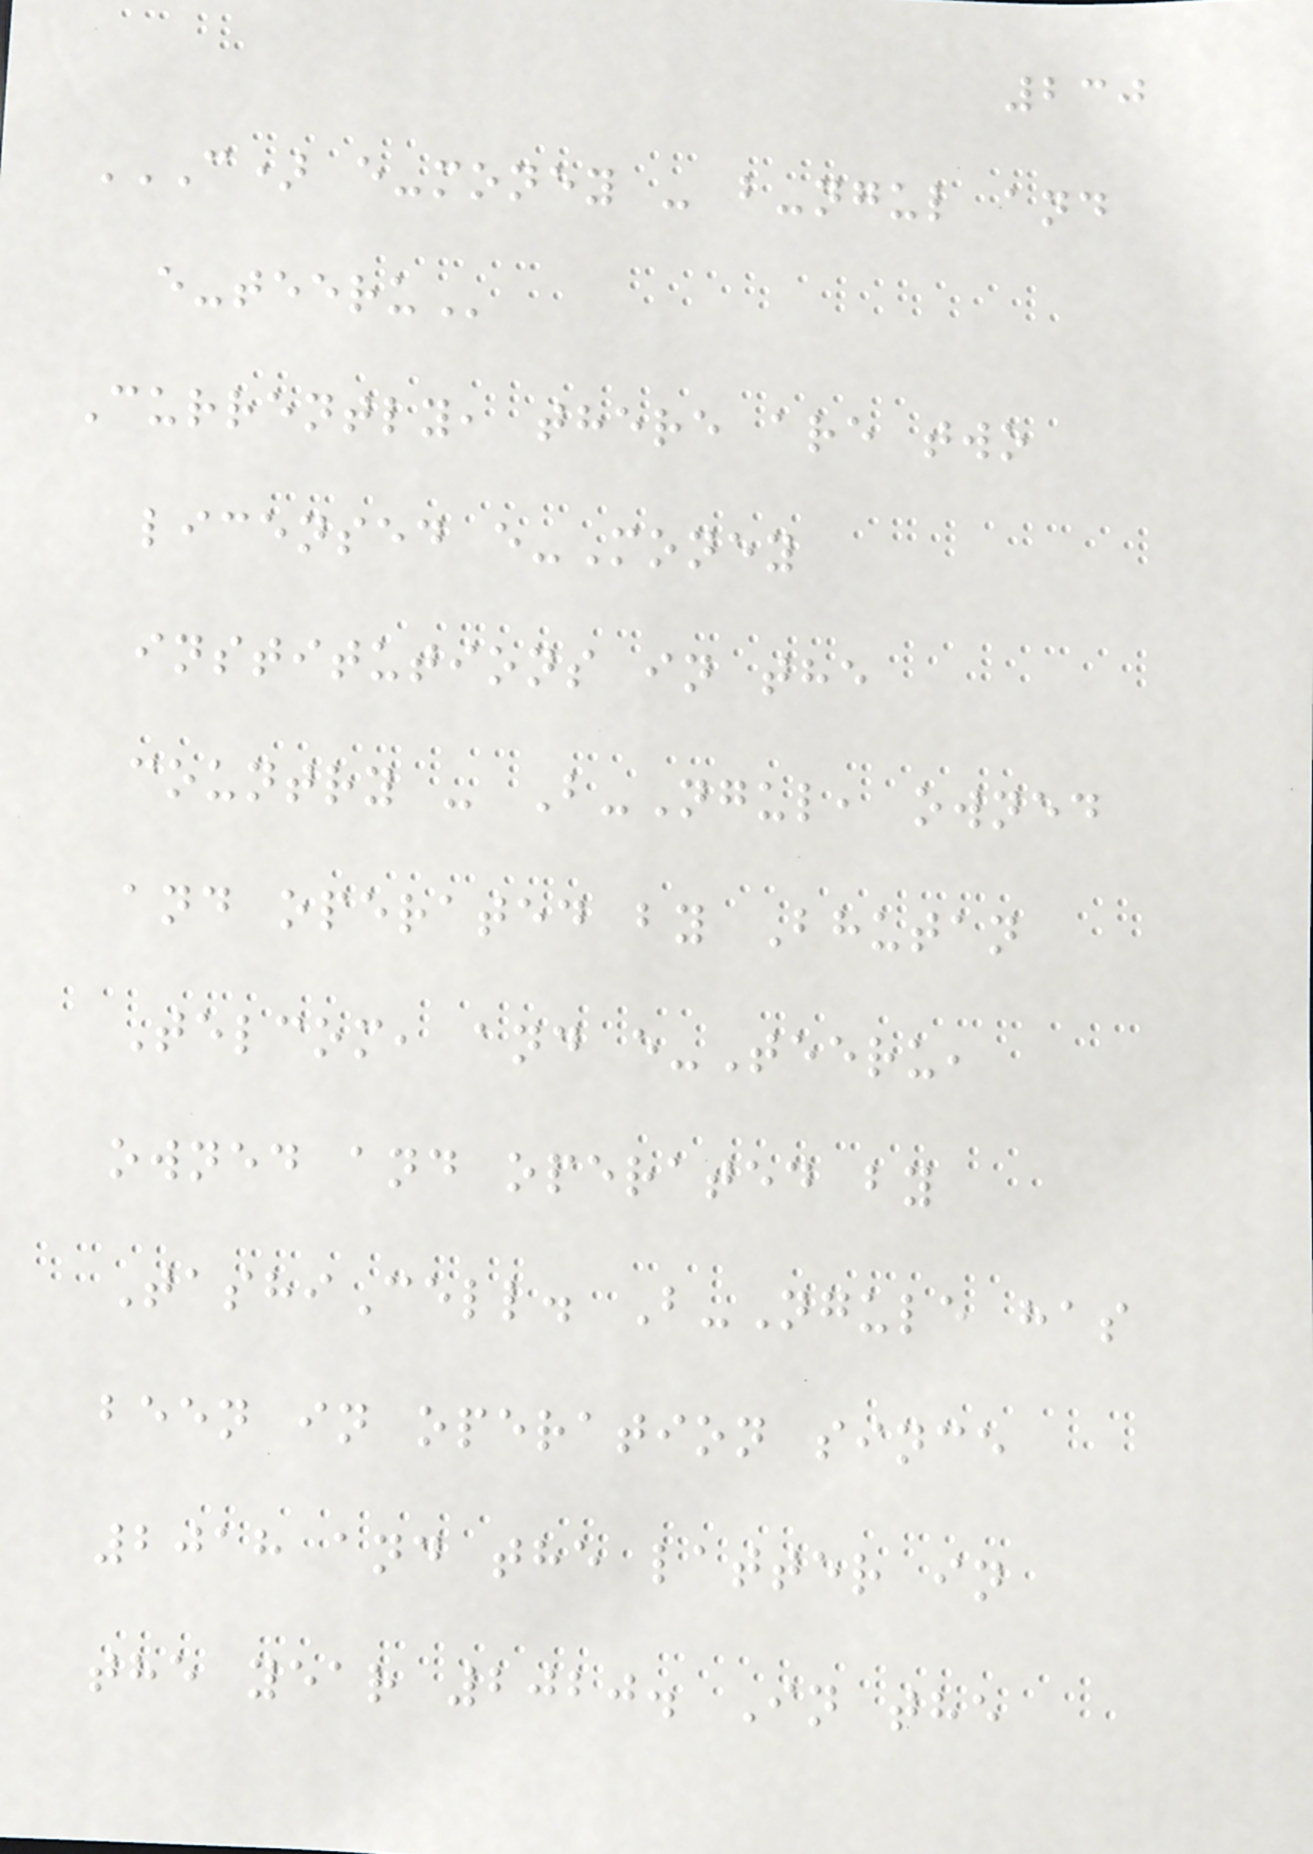230
C) E-MONEY - B-NGUL AND
E-TEERU
Currently, there are two
licensed e-Money
institutions in the
country - B-Ngul, owned
and operated by Bhutan
Telcom, and e-Teeru,
owned and operated by
TashiCell. B-Ngule has
been in operation since
2018 and the latter in
the year 2020. In the
